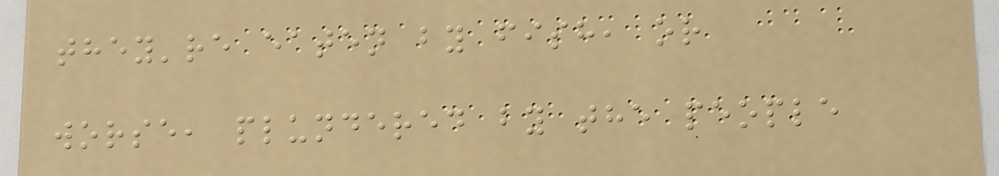they're eaten by fish, or
worse, plundered by the people
